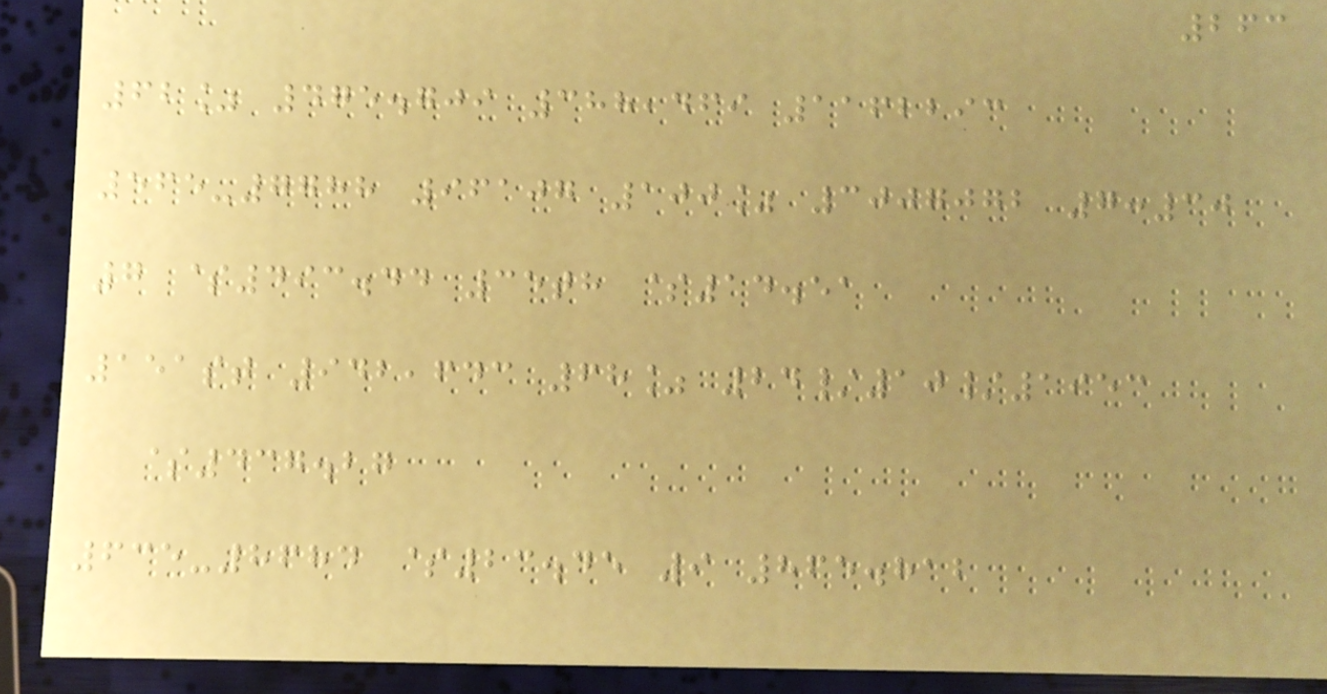263
62% 475.709 388,469 1162293
565-7788 96107 100% 3007072 7:30
7 $493.44 35th $14.51
151st 942,643 68% 24/10/1953
$437.27
635-8684 $23.45 9 865.812
